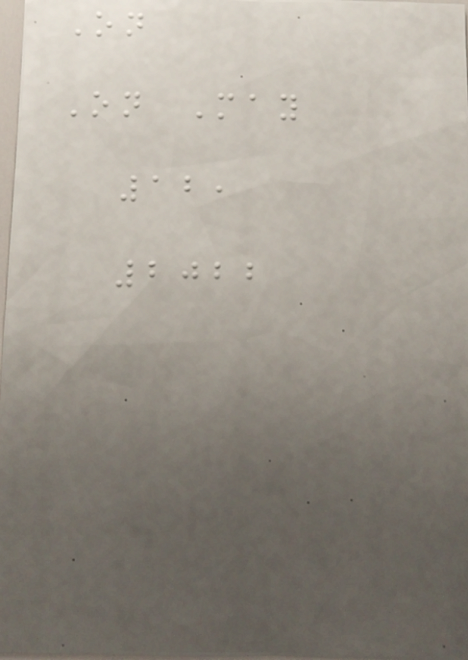On
On May
12,
2022
